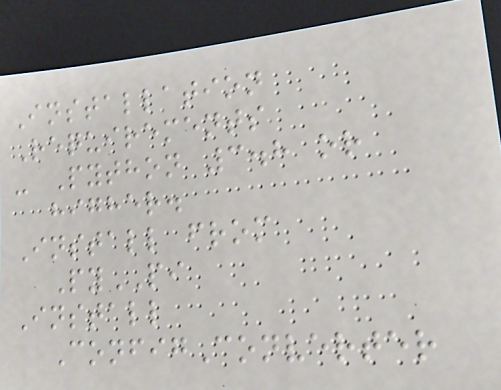Installation
Requirements
- Python 3.8 or
higher.
Install from
PyPI
Install
ConfigConverter
